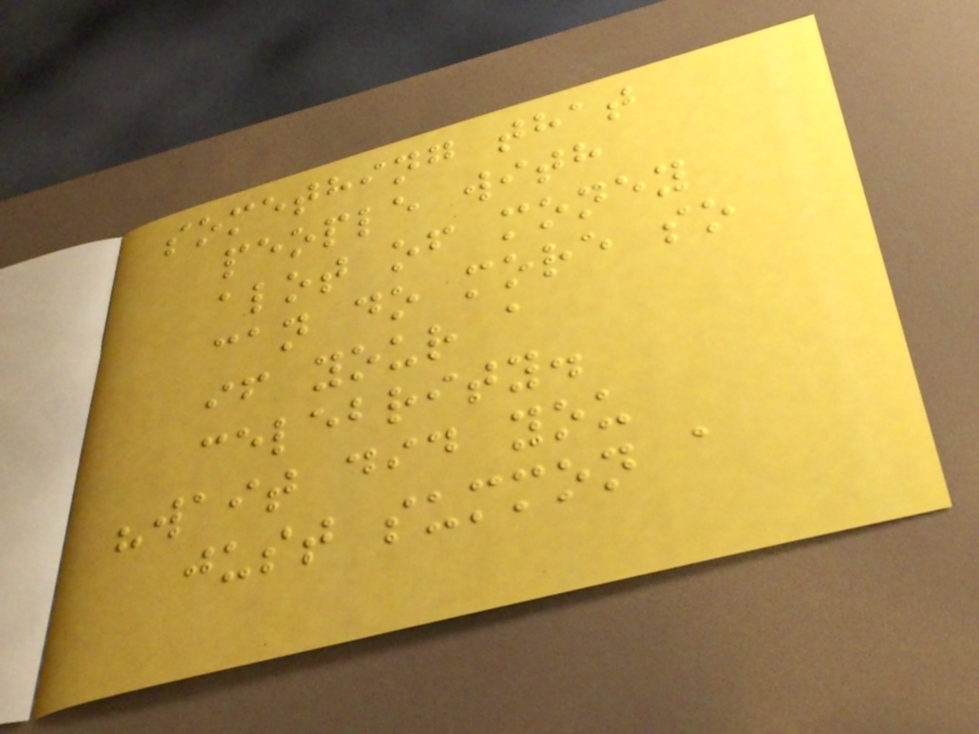something that
people with
alot of money
can do more so
if your a
celebrity.
"wait did you
just summon a
